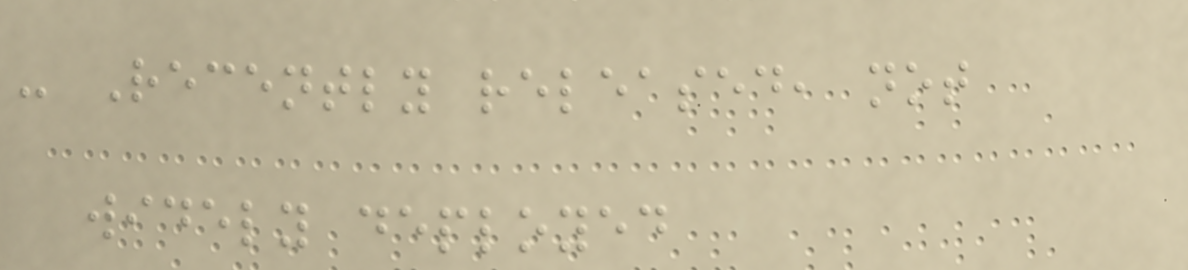- Recently released, not
widely deployed
